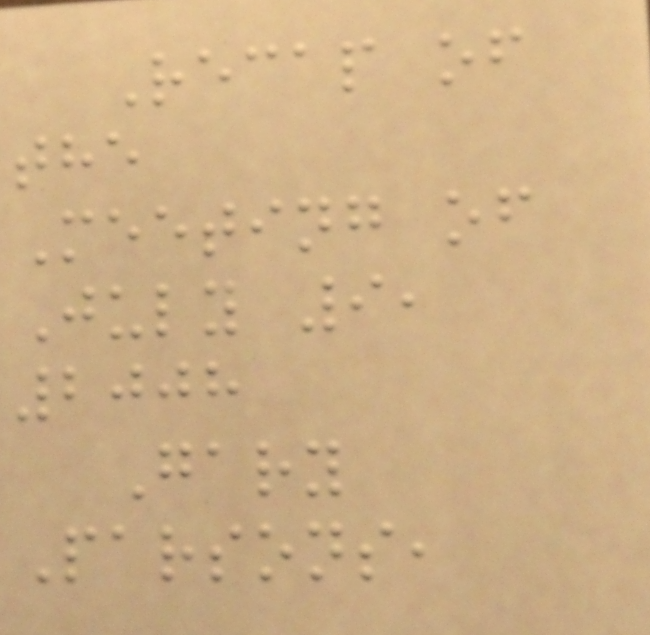Recap of
the
Meeting of
July 9,
2008
Gary
Parsons,
